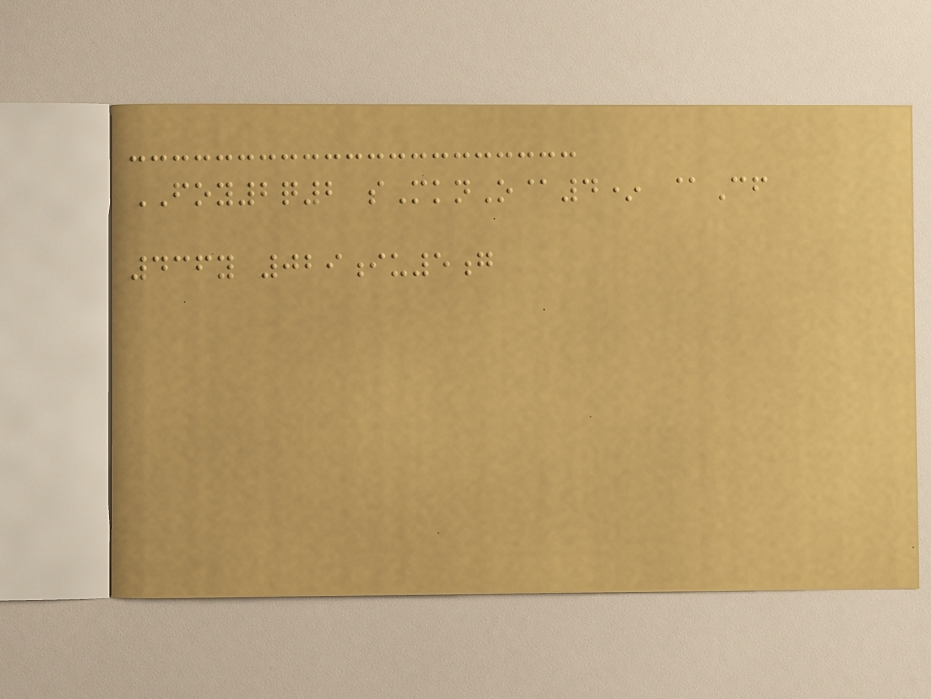FOY2q2 sMknO@4* @Cf
436y 029iu5g
